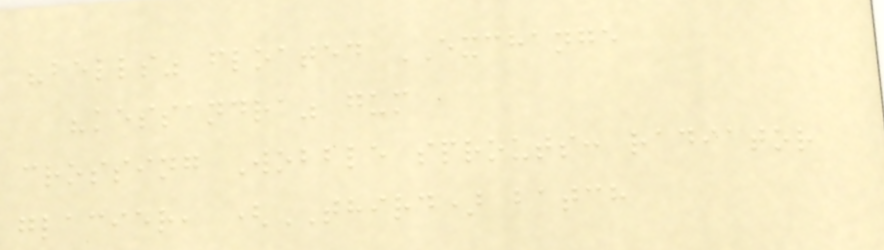"bells" floated EXCHANGE
"kessandra" gum
crossing Wobble sprouts: radiator
glacier, (THIRD) batch
